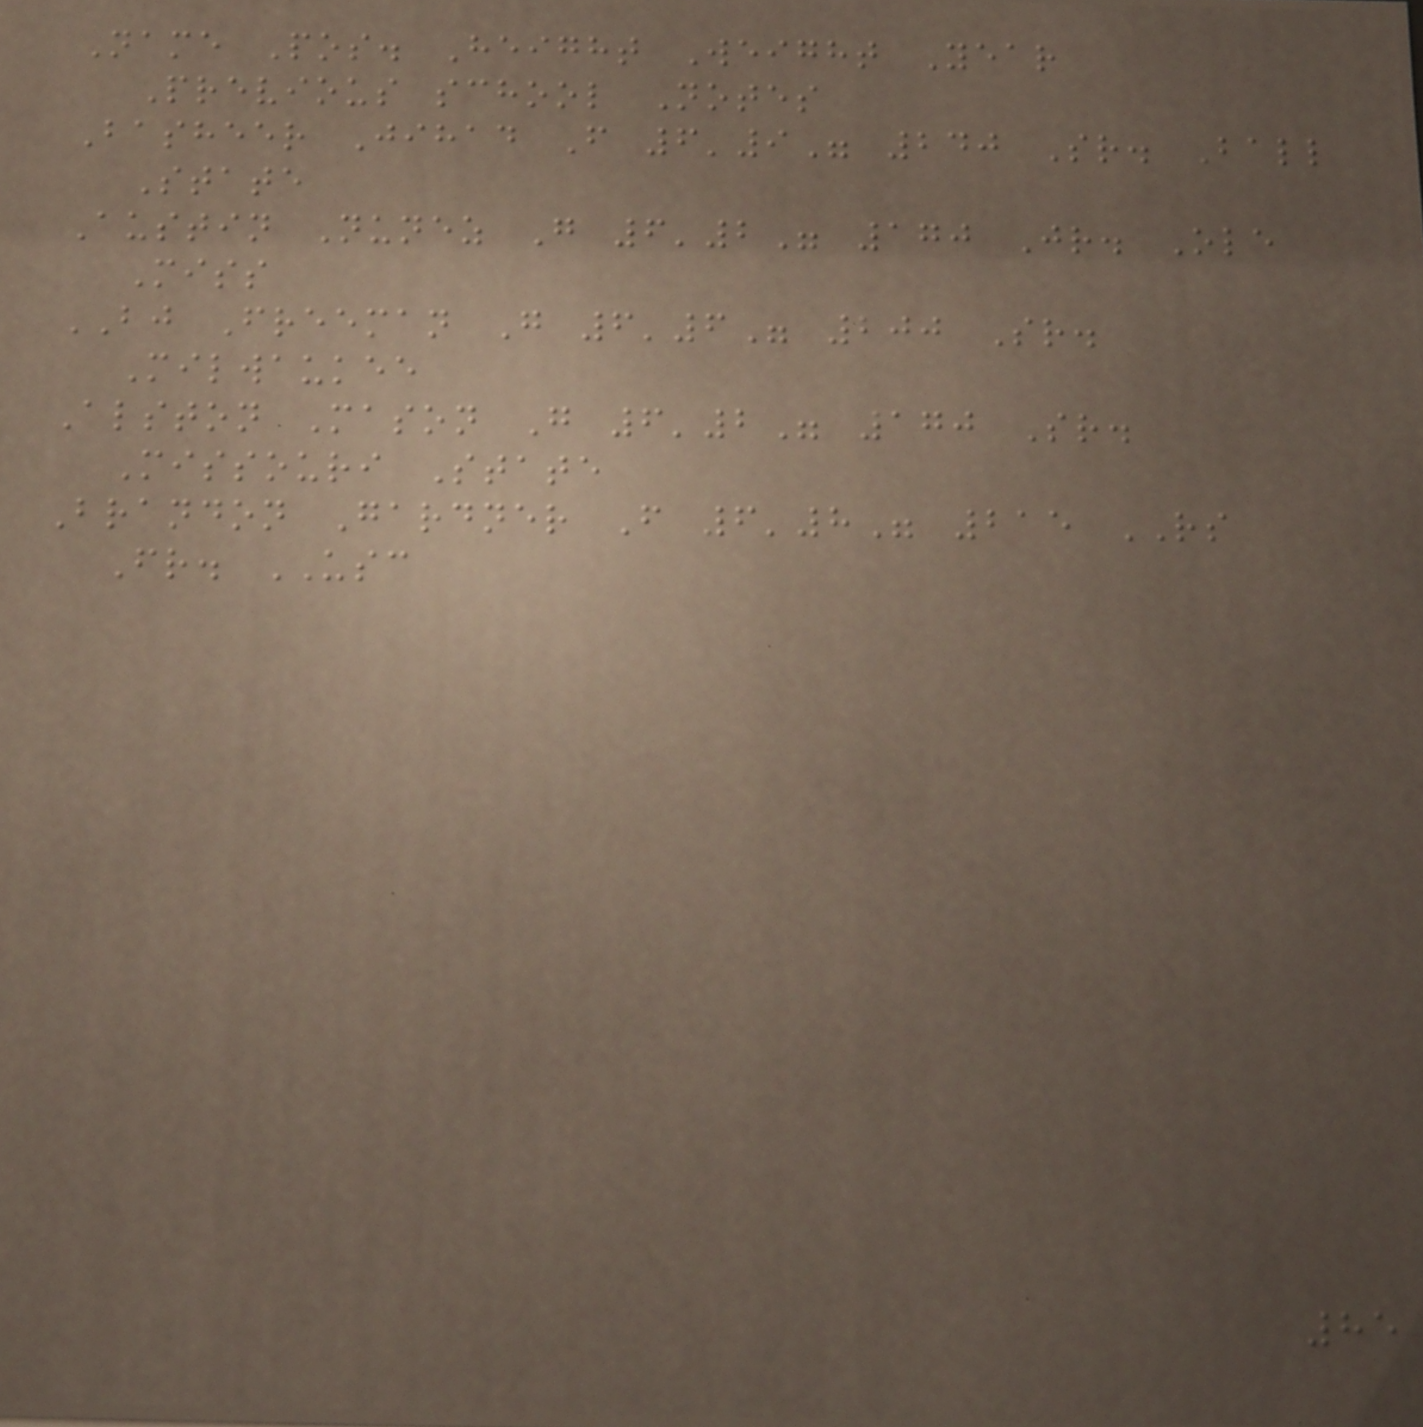Name Pos. Height Weight Year
Previous school Notes
Basheer Jihad F 6'9" 240 Sr. Ball
State
Austin Nunez G 6'2" 170 Jr. Ole
Miss
BJ Freeman G 6'6" 200 Sr.
Milwaukee
Alston Mason G 6'2" 170 Sr.
Missouri State
Brandon Gardner F 6'8" 215 RS
Fr. USC
85
